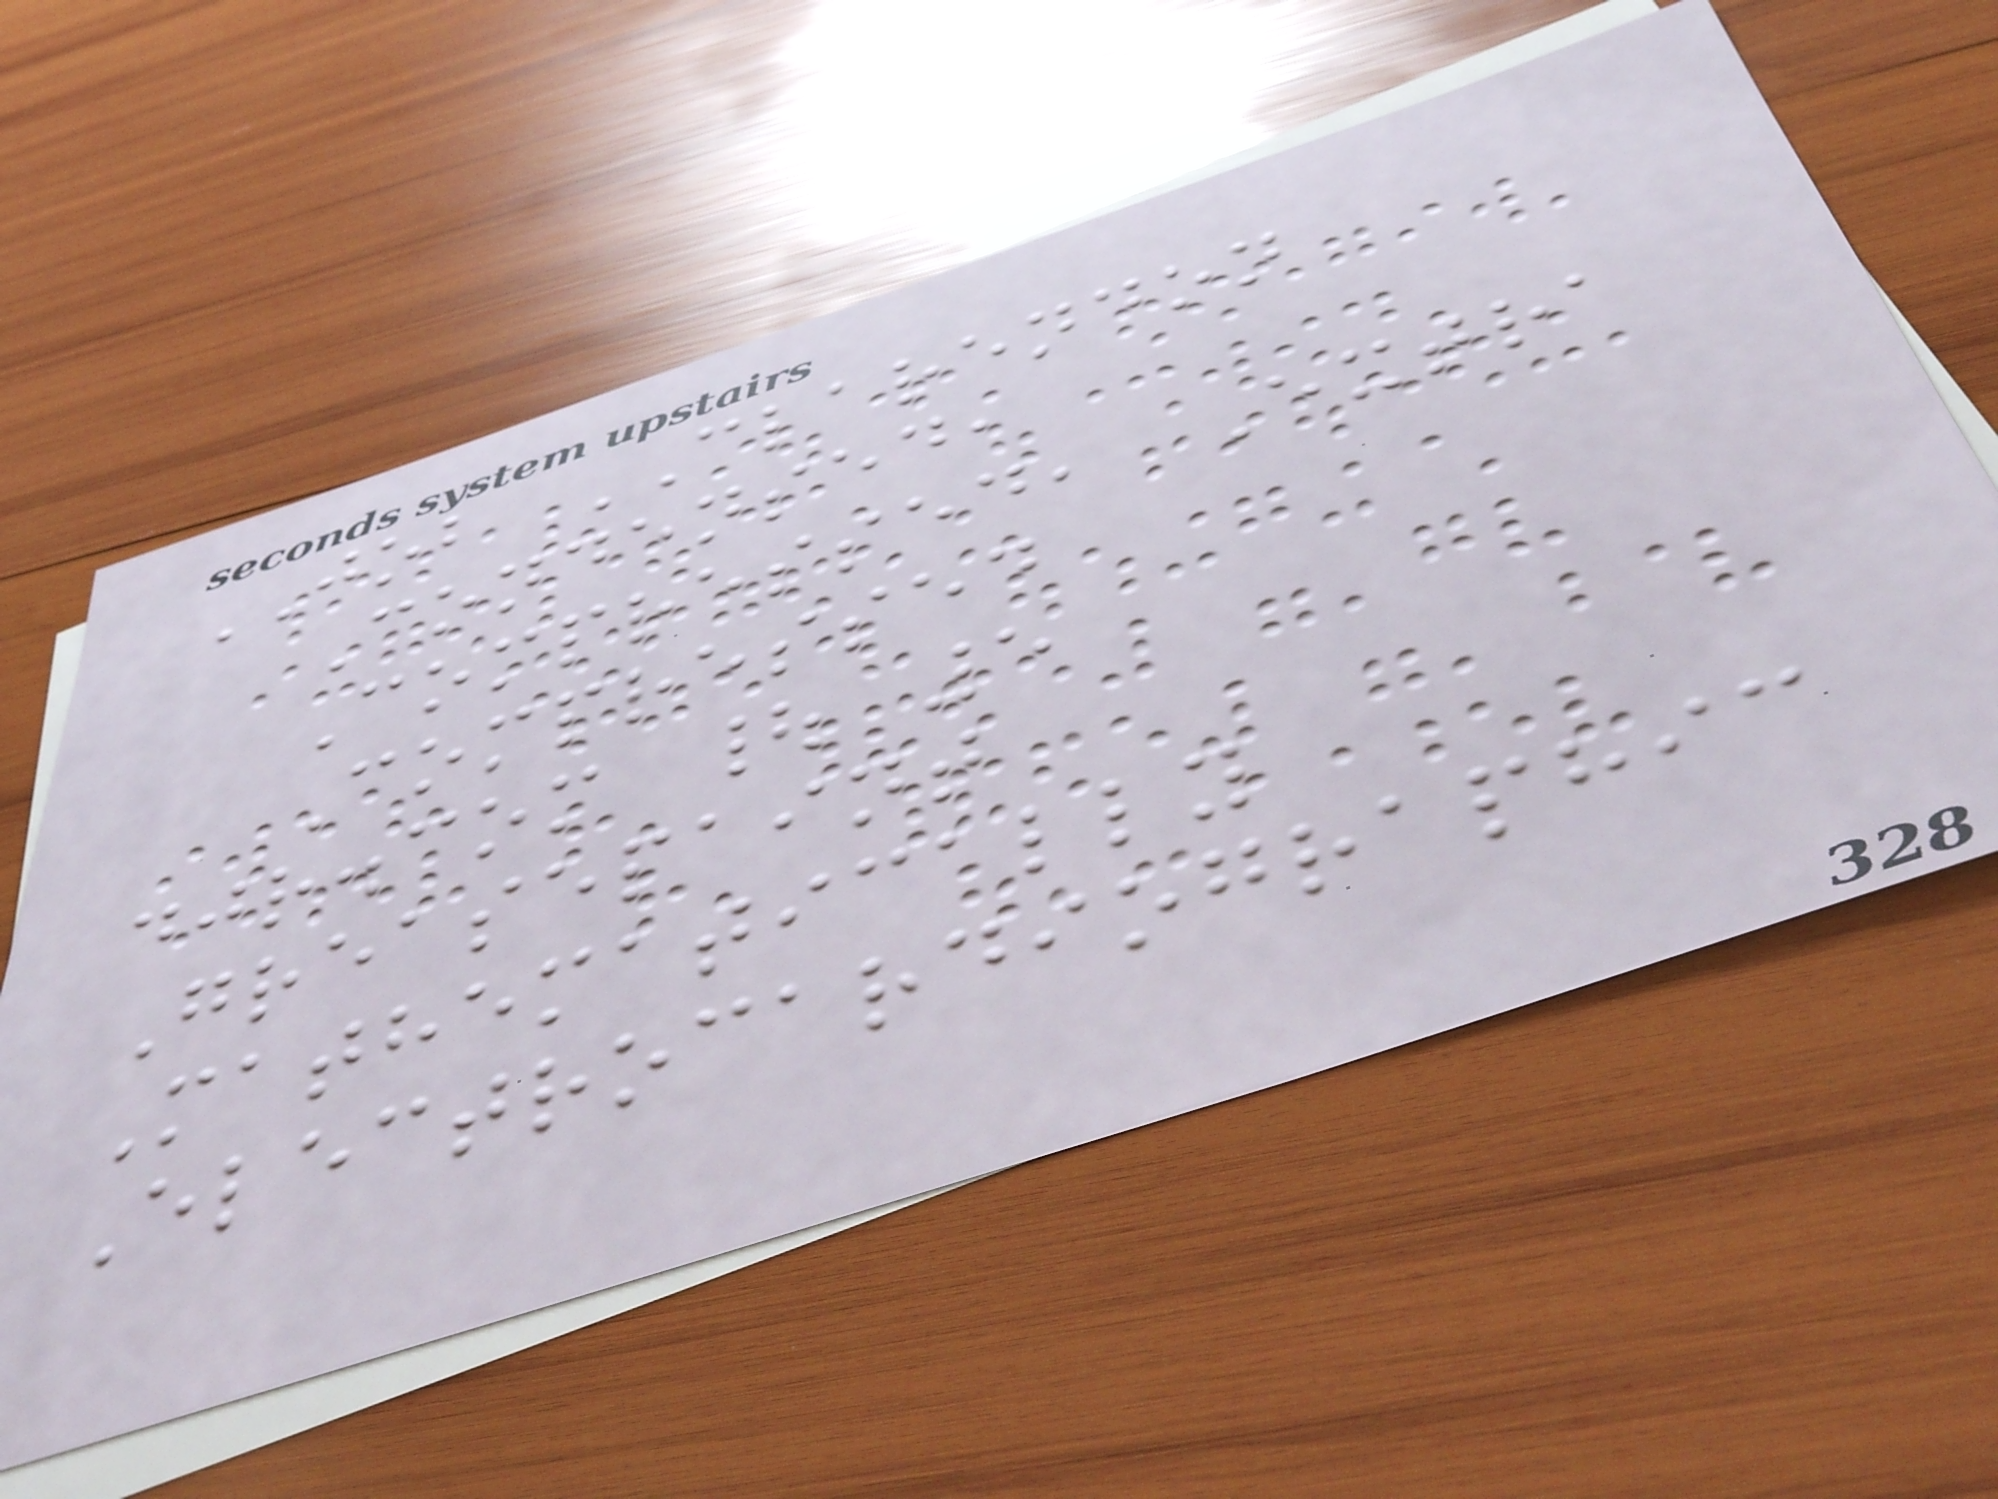JOB CLARENDON
Condensed,
Compressed, Extra
Compressed
djr.com | 5
Greasepaint
Mathematically
Electrocardiographic
